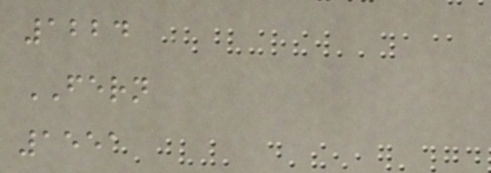1224
FERN
1551
